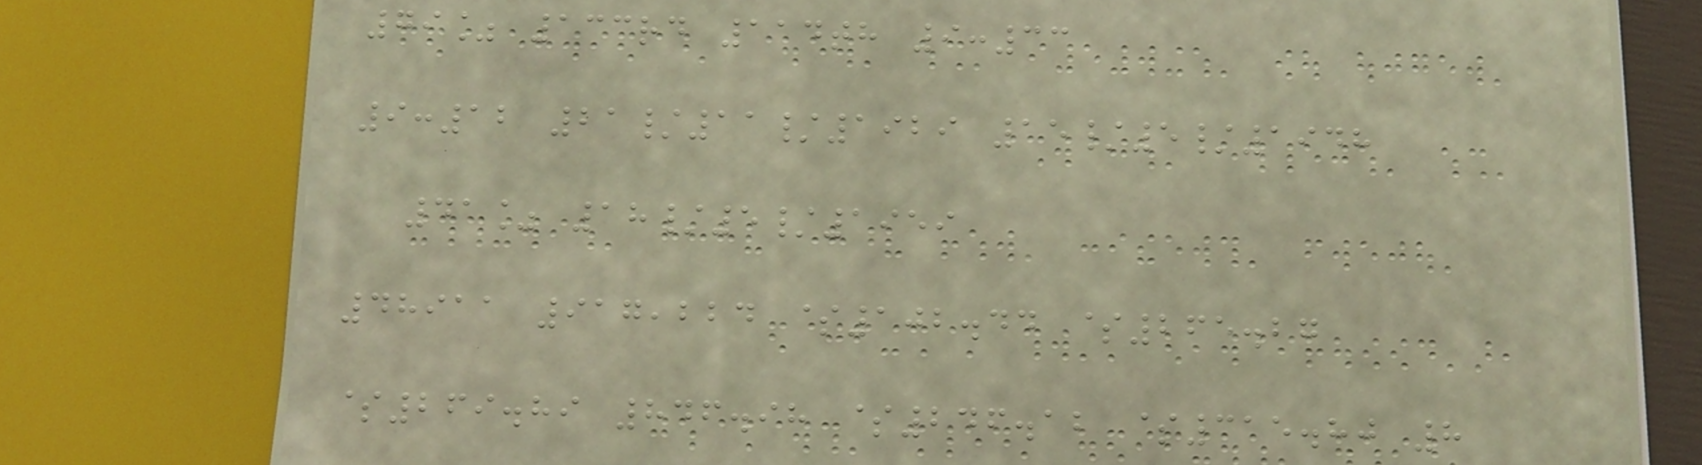79% 133rd 114th 9:33
9:12 21/11/1929 15/5/1948
41% 18/5/1959
48911 917,224 $102.44 $265.27
$269.89 846.98 $246.12 $315.80 8
